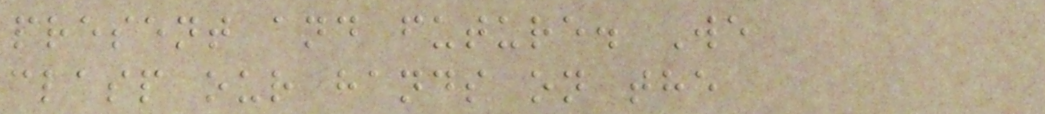present and future. We
clasp our hands on the
